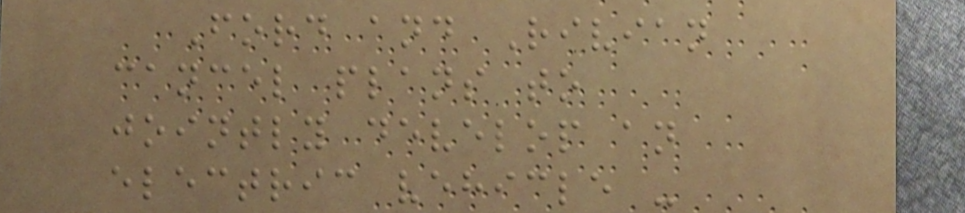Ford and Rivian
cancel plans to
jointly develop an
electric vehicle -
